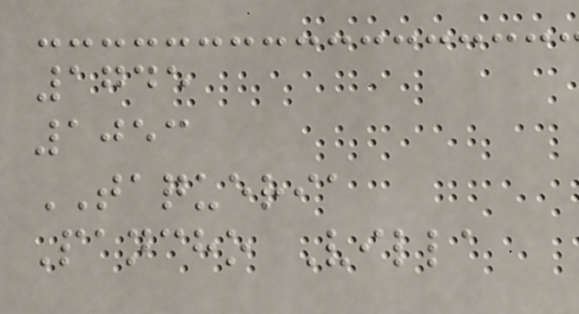1745
1053
TAQUERIA
Pancho Villa
